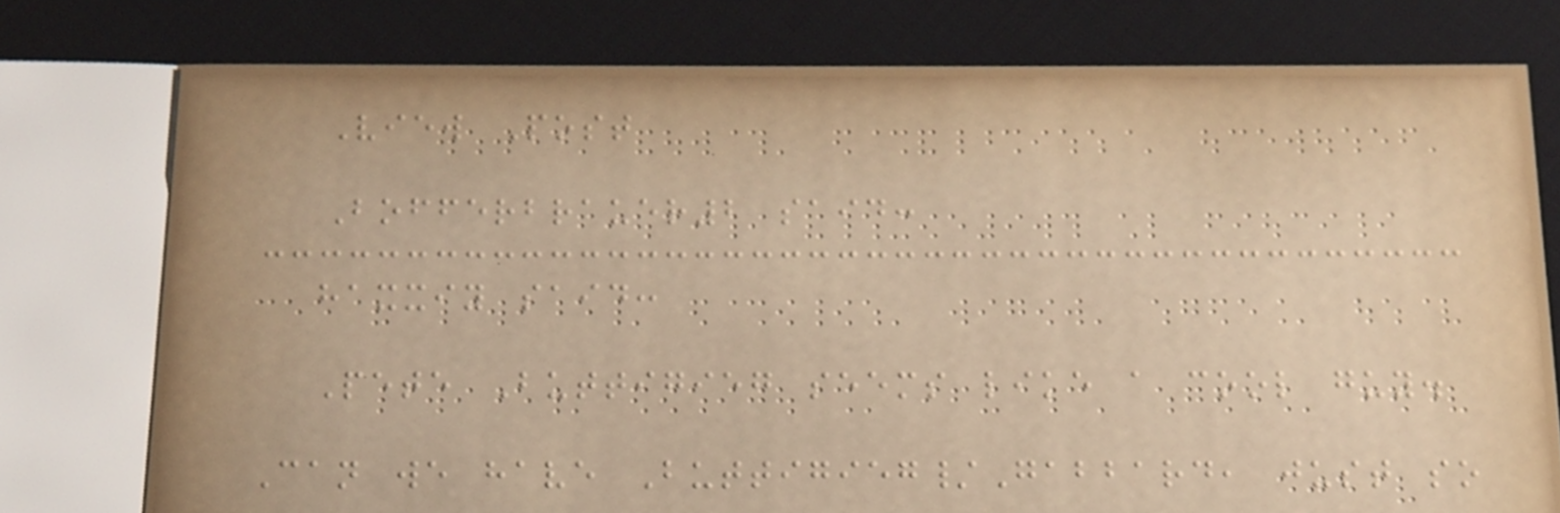View Post
Bofferbrauer2 said:
haxxiy said:
Pete Buttigieg seems like a cool guy.
Can we have Buttigieg/Gabbard, just so
